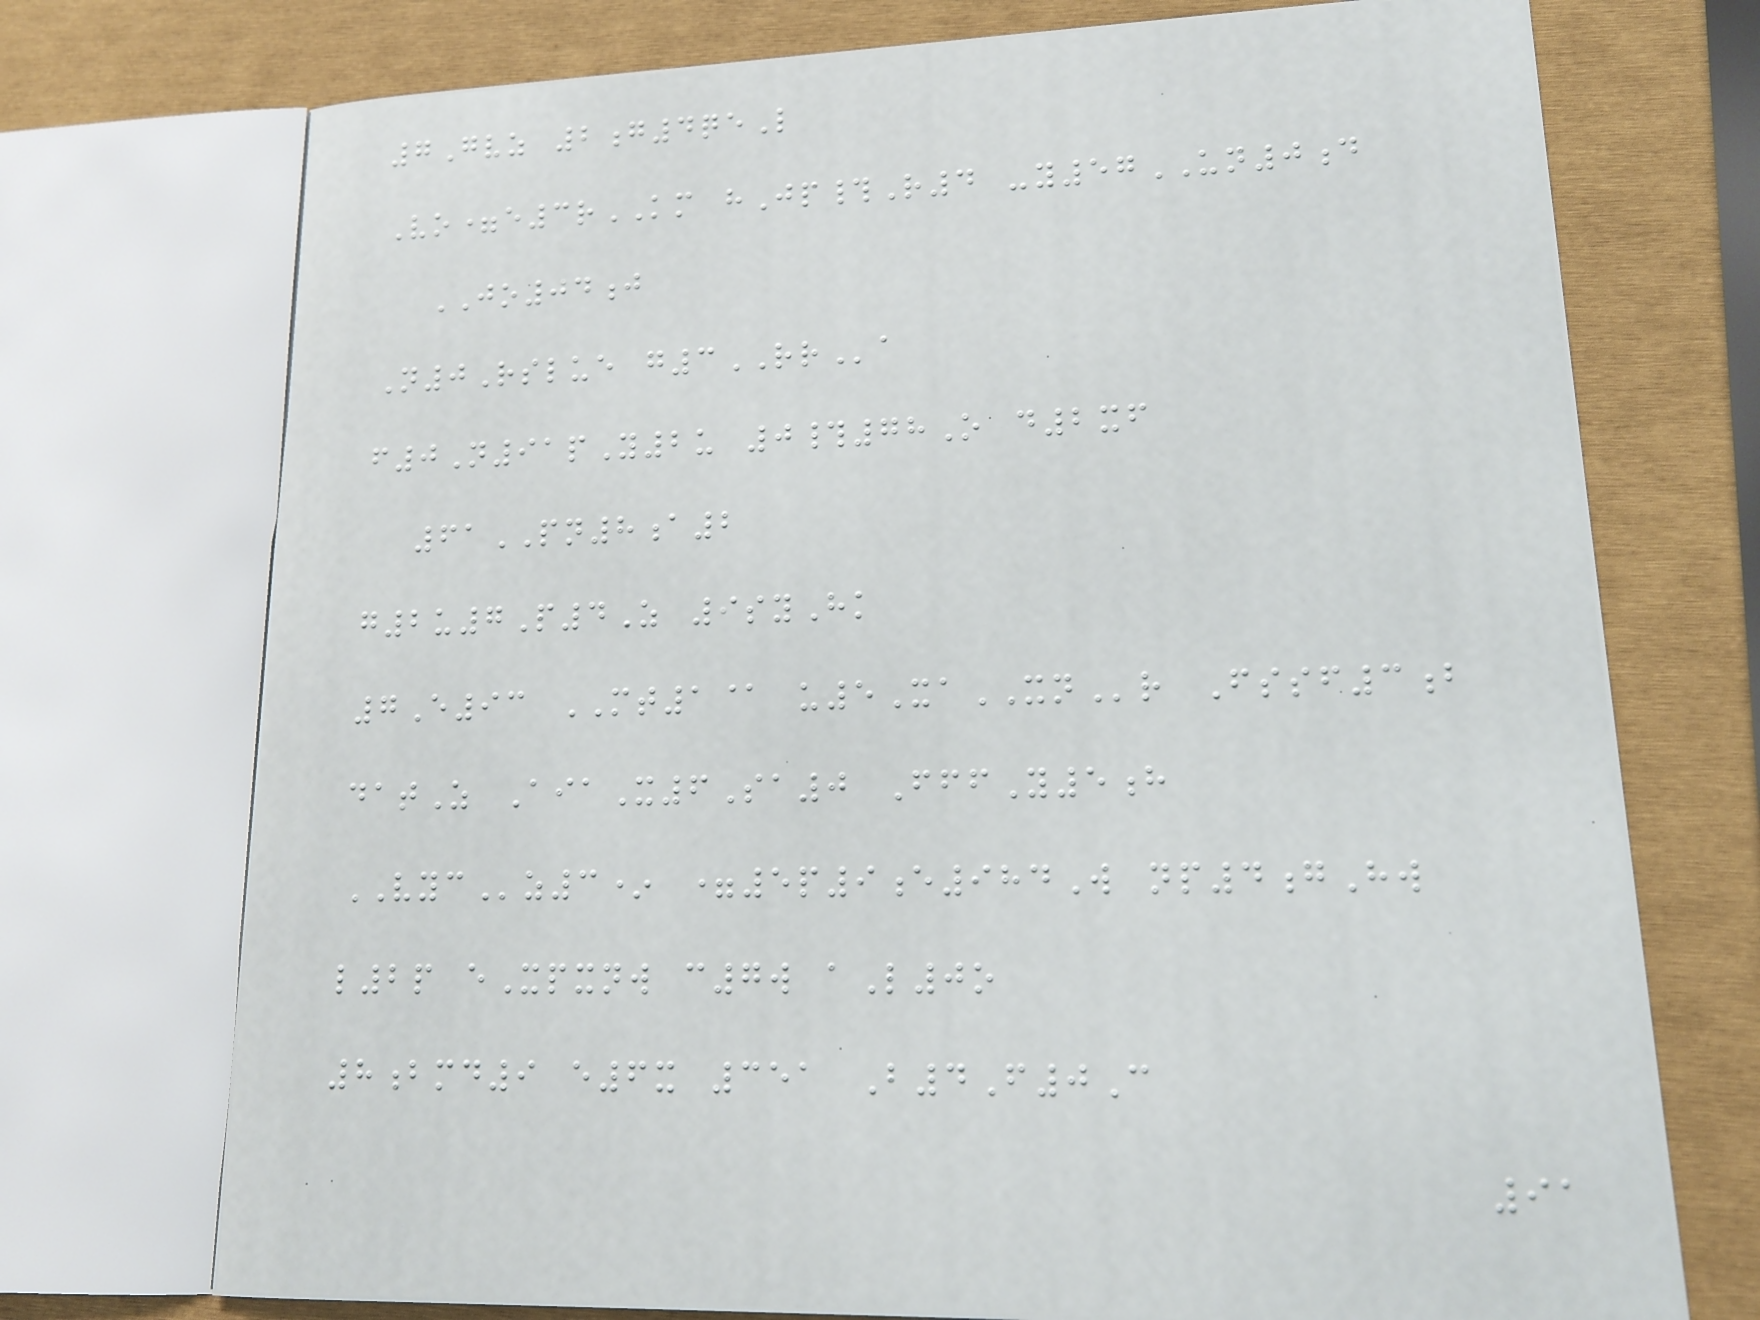7Gvz 2g4qeL
Vo=e3rKM hJp#R4 -y57UN0d
JO04j
N0Rslue g3RRa
f0N91pY2u 0#78O d2xf
61PN8a2
g2u7P4Z 9syHk
7E93 MT1@ u5XaXNr Fssf3b
datZ AiaX6Sa0 FffY5h
VYCz3* =5p9e984W np4gHw
l2p eXpxnw c7w aL0o
8bmd9 e6x 351 B4F0C
91
